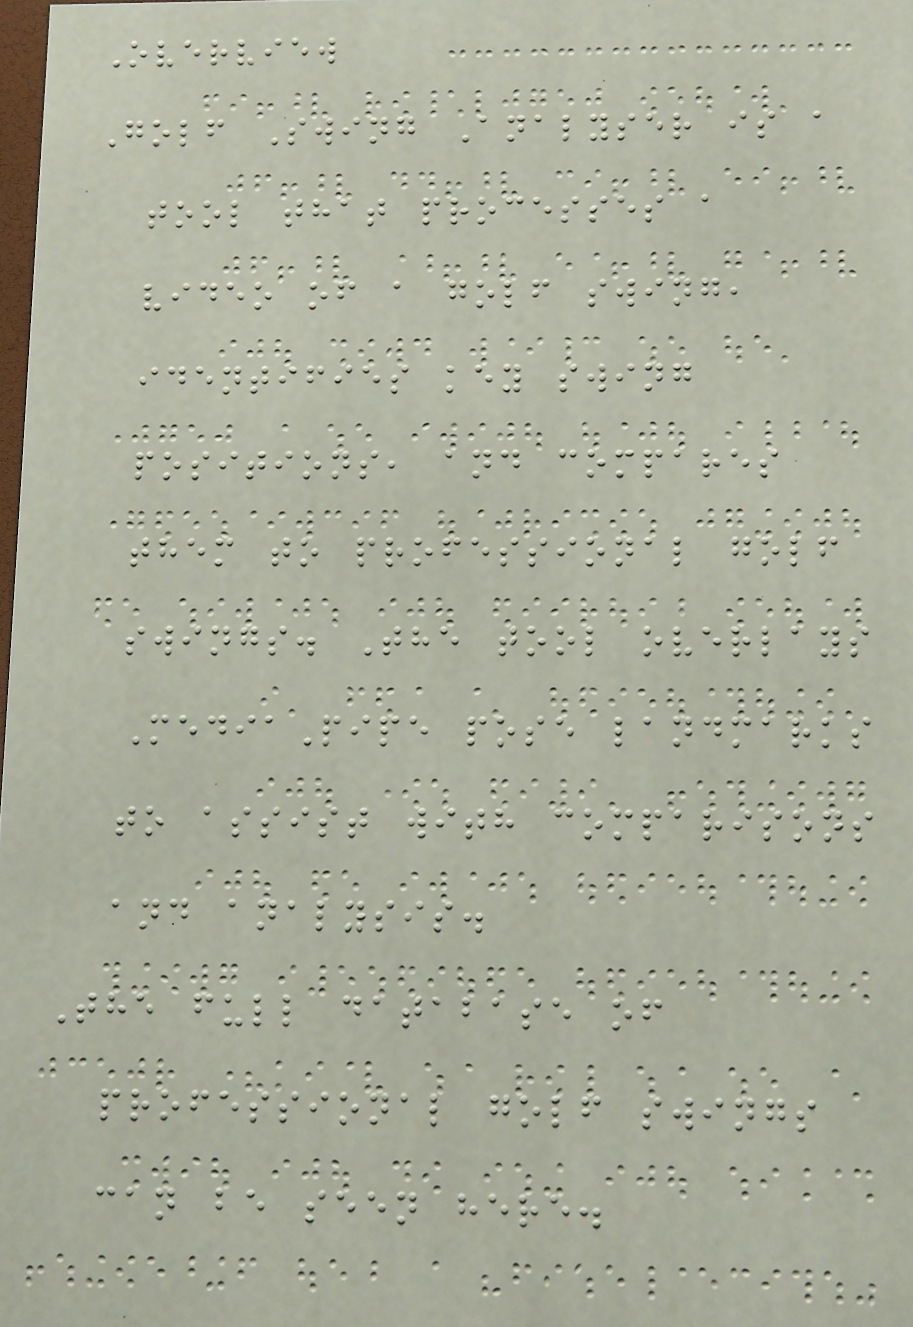Overview
Golf Swing Analyser is a
tool that processes a
video of a golf swing,
identifies key swing
positions, and compares
them to professional golf
swings. The tool overlays
MediaPipe pose landmarks
to assist with comparisons
and analysis.
The full database of
professional golf swings
can be seen here.
